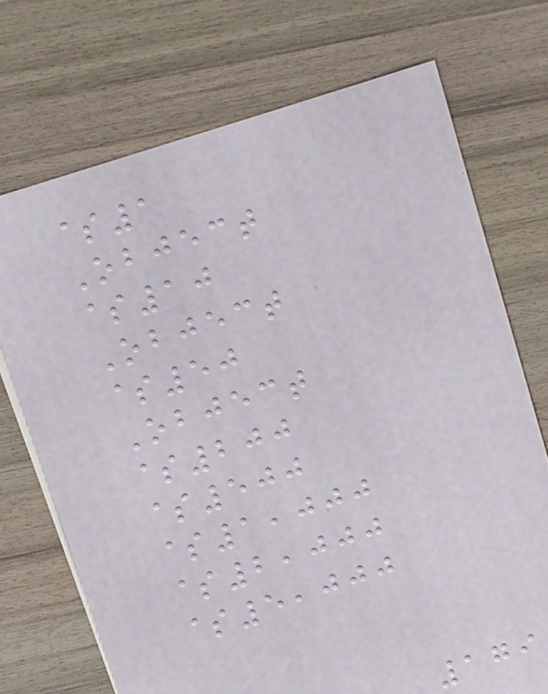$1
Object
$10
Object
$50
Object
$200
$500
$1,000
$2,000
$5,000
179
